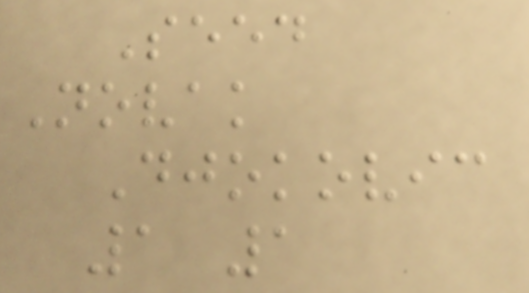Seed
Novak
Djokovic
1 1
